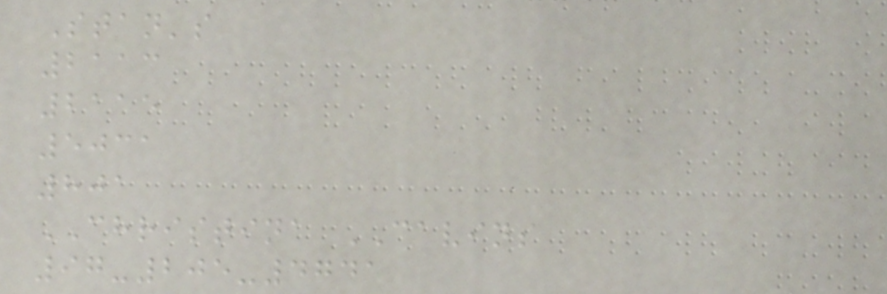Stan's
2113
2115
5031
801
CHRISTINA CAVINS
97-205-4741
